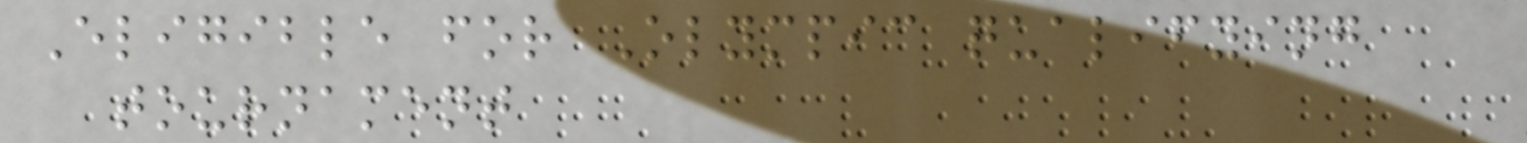Eligible for Olympic qualifying
tournament
